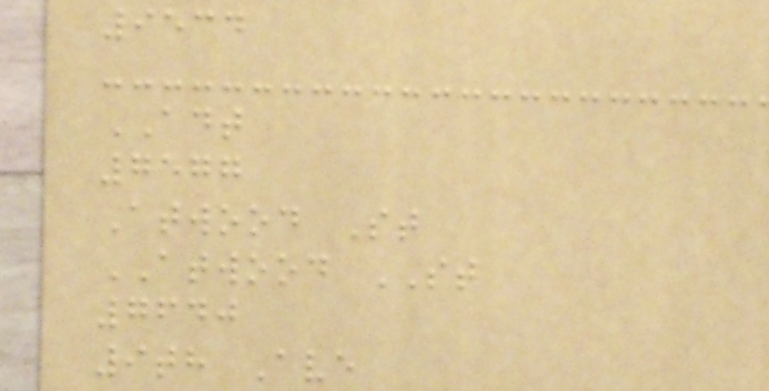9534
ADT
7577
Atwood St
ATWOOD ST
7640
9th Ave
